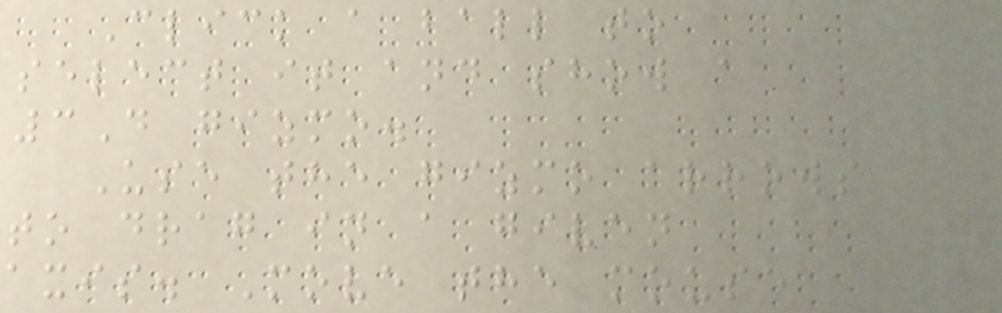Click a ball to
select it and show a
3D gizmo.
Use the gizmo arrows
to drag in a given
axis. Move the mouse
